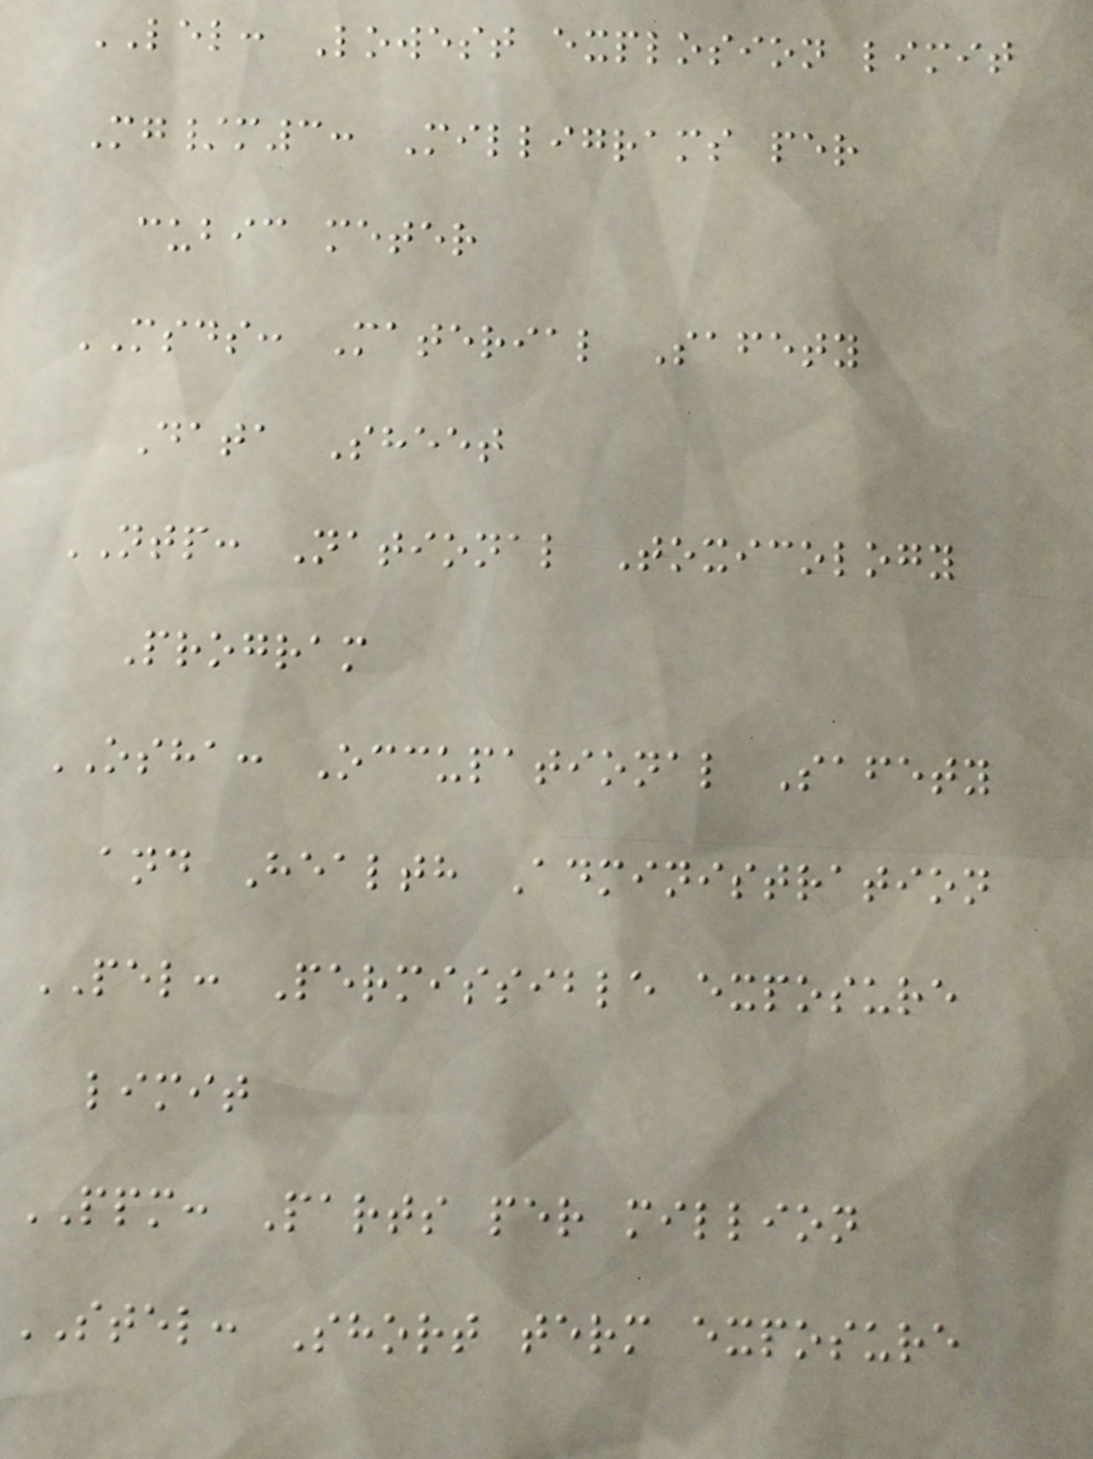LEL: Lowest explosion limit
Mg/m3: Milligrams per
cubic meter
MSDS: Material Safety
Data Sheet
NTP: National Toxicology
Program
OSHA: Occupational Safety
and Health Administration
PEL: Permissible exposure
limit
PPM: Parts per million
STEL: Short term exposure
